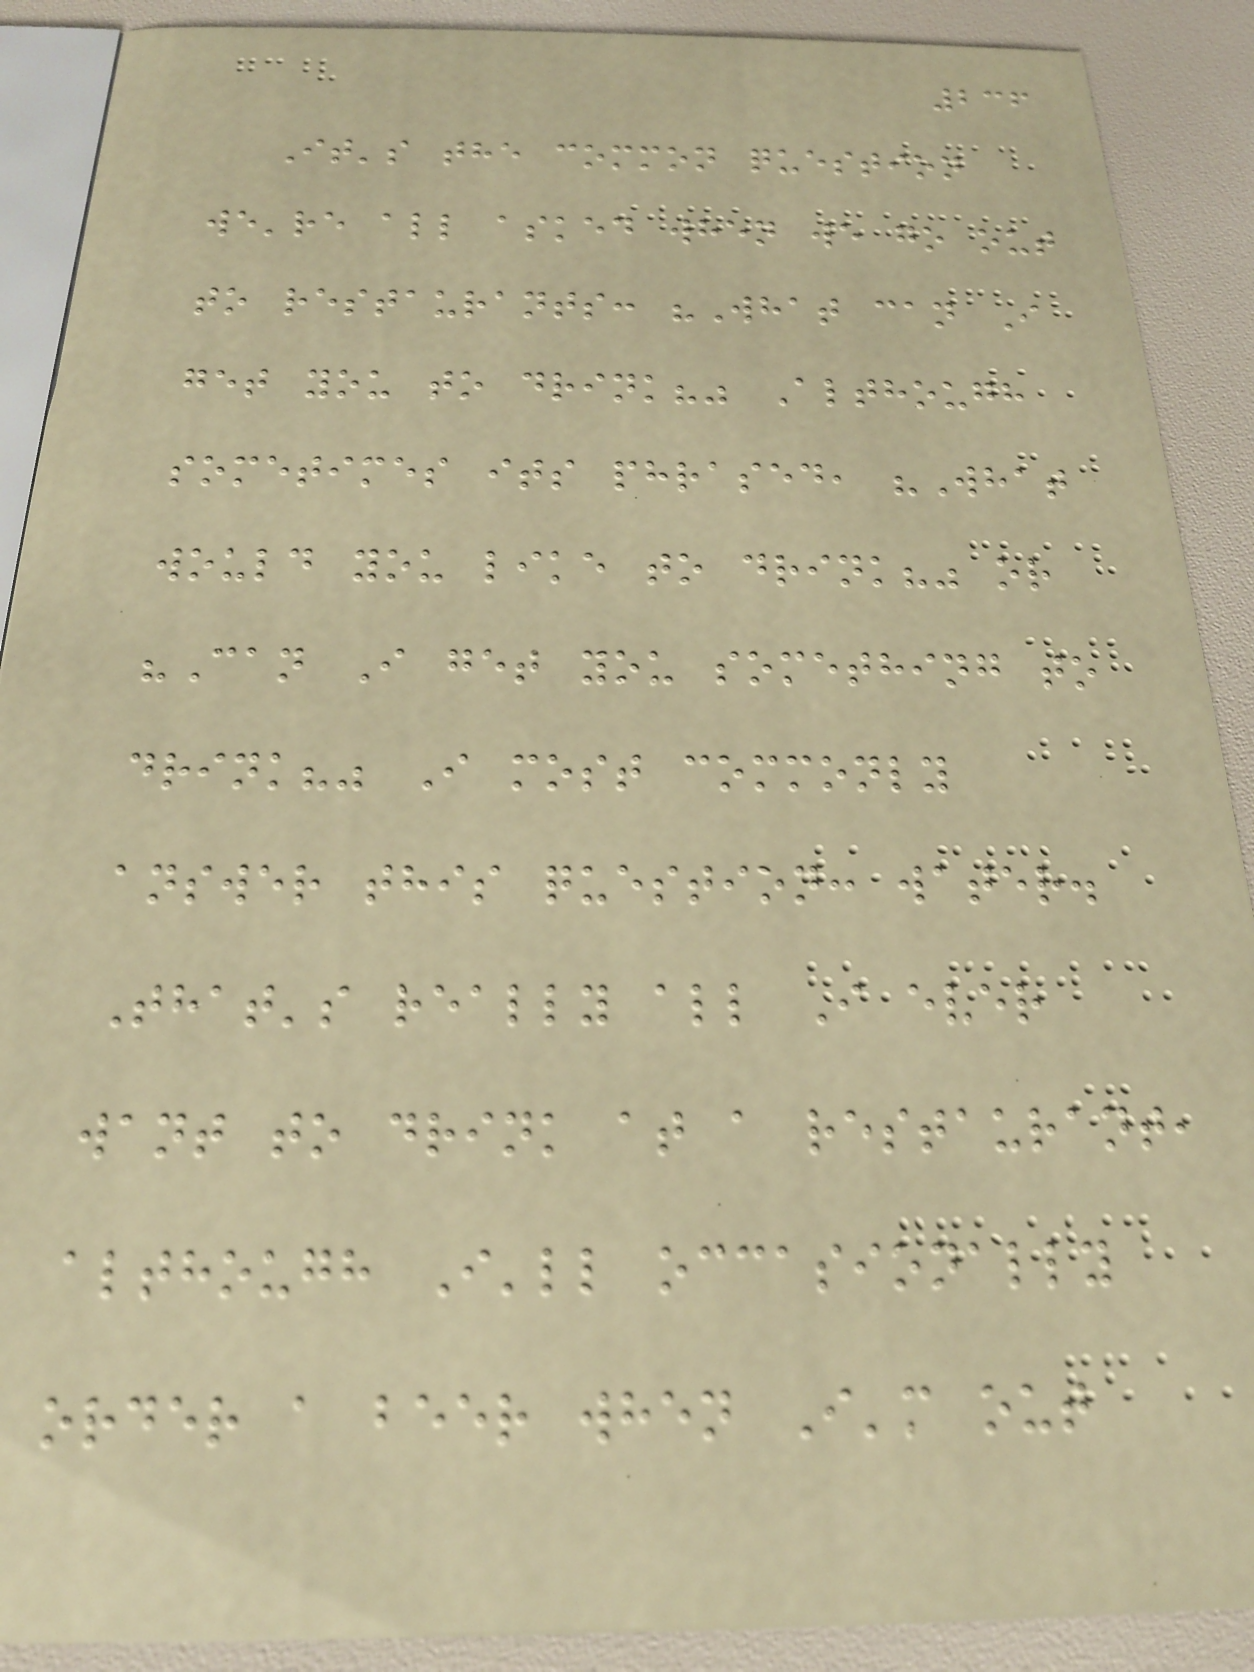236
It's the common question
we're all asked when we go out
to restaurants: "What can I
get you to drink?" Although
sometimes its phrased, "What
would you like to drink?" or
"Can I get you something to
drink?" I most commonly
answer this question: water.
That's really all I ever
want to drink at a restaurant,
although I'll occasionally
order a beer when I'm out
